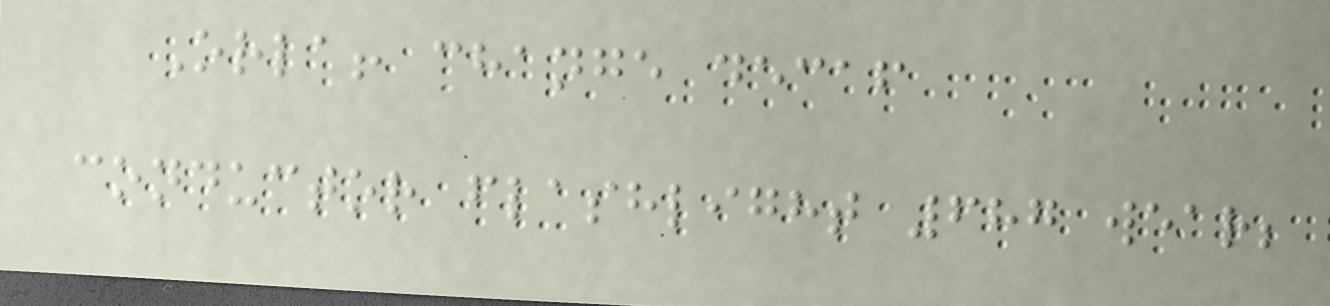Orla! change decaf
conductor flashlight 687 wear;
